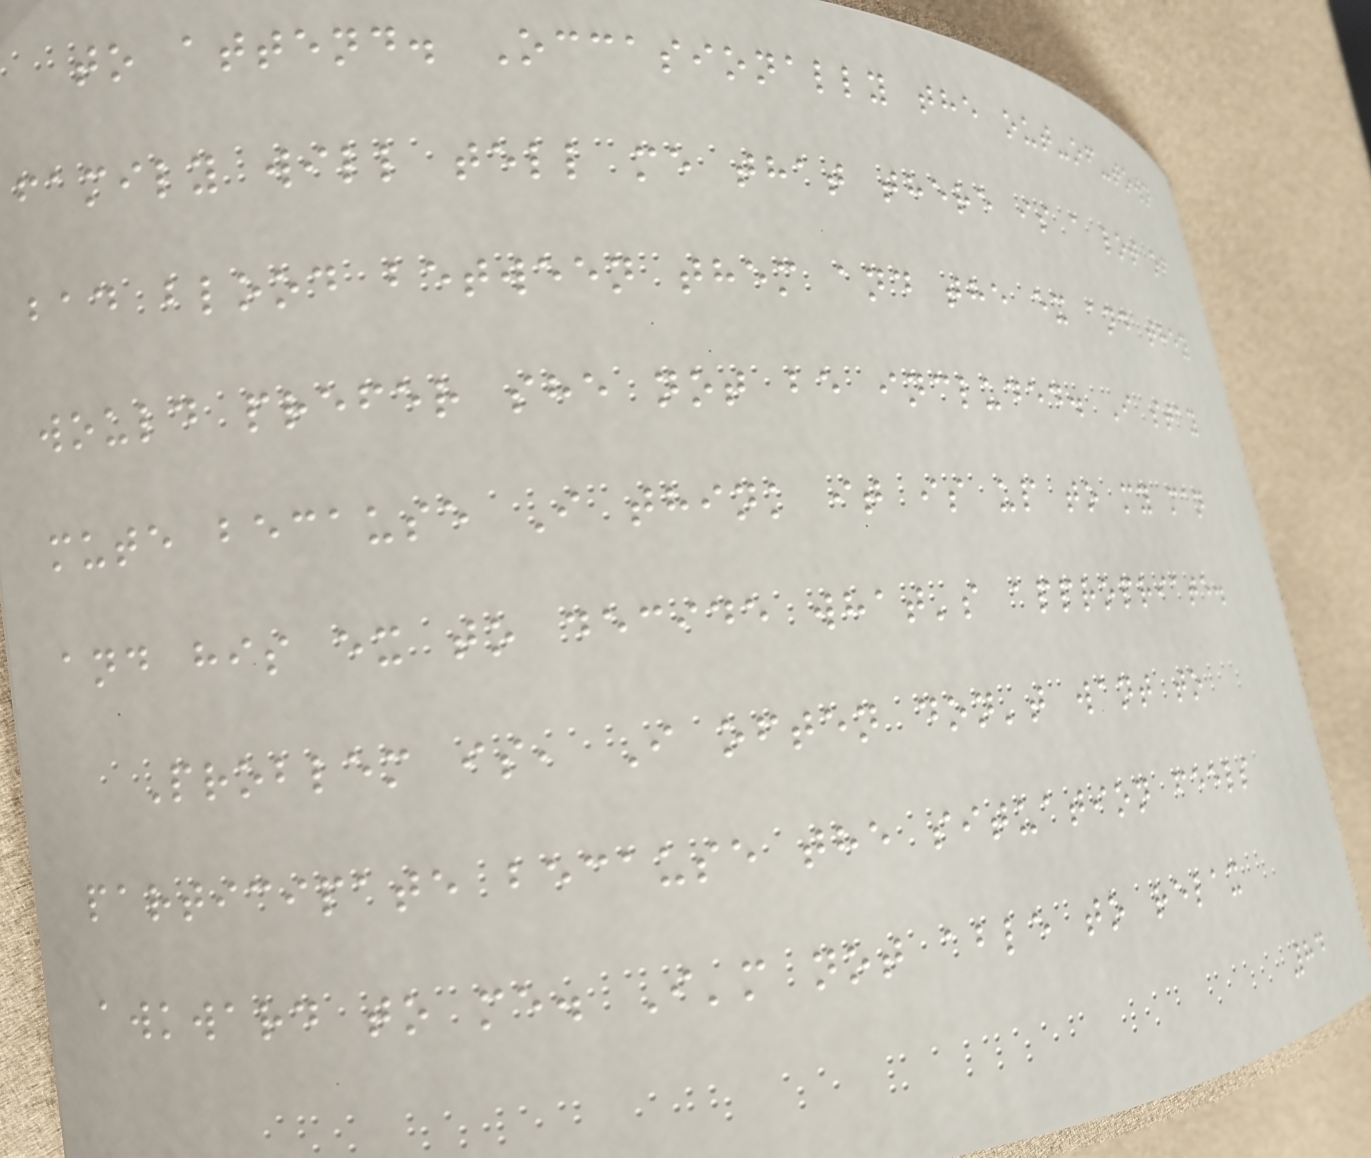to attend. Occasionally the out-of-town
family will tell me that there is a lot of
bad blood between them and the ex and they
would prefer she not be included. I stay
mute because I think it is up to my man
and his ex to decide what's appropriate.
Problem is, I often don't want to
participate because the situation feels
awkward to me. I'm not able to relax
84
